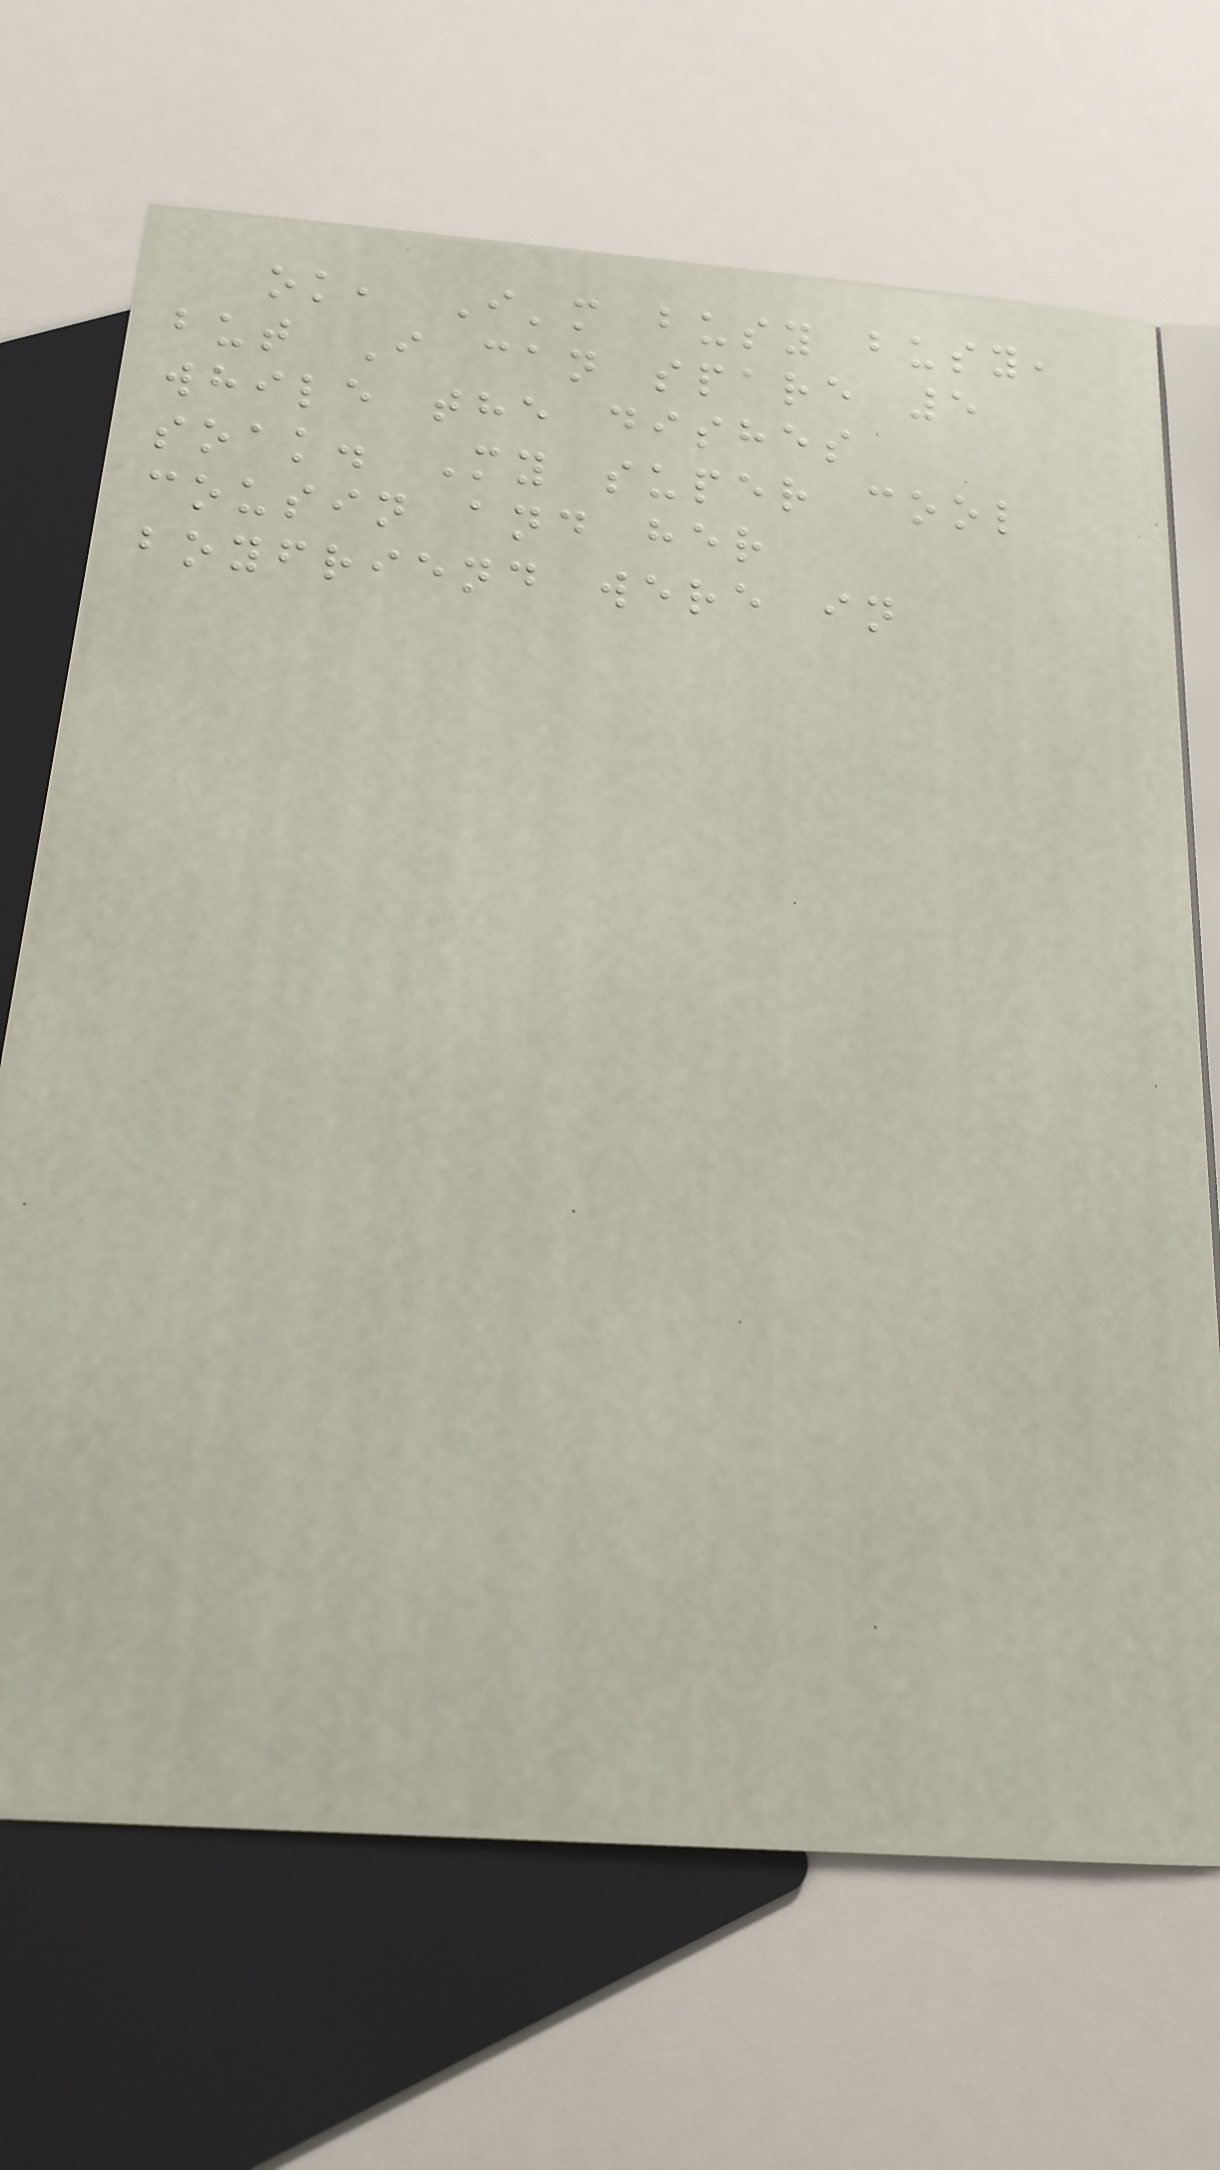ok, I'm busy busy,
but I can spare 5
while the dishes
soak. My super cool
cousin and her
boyfriend were in
